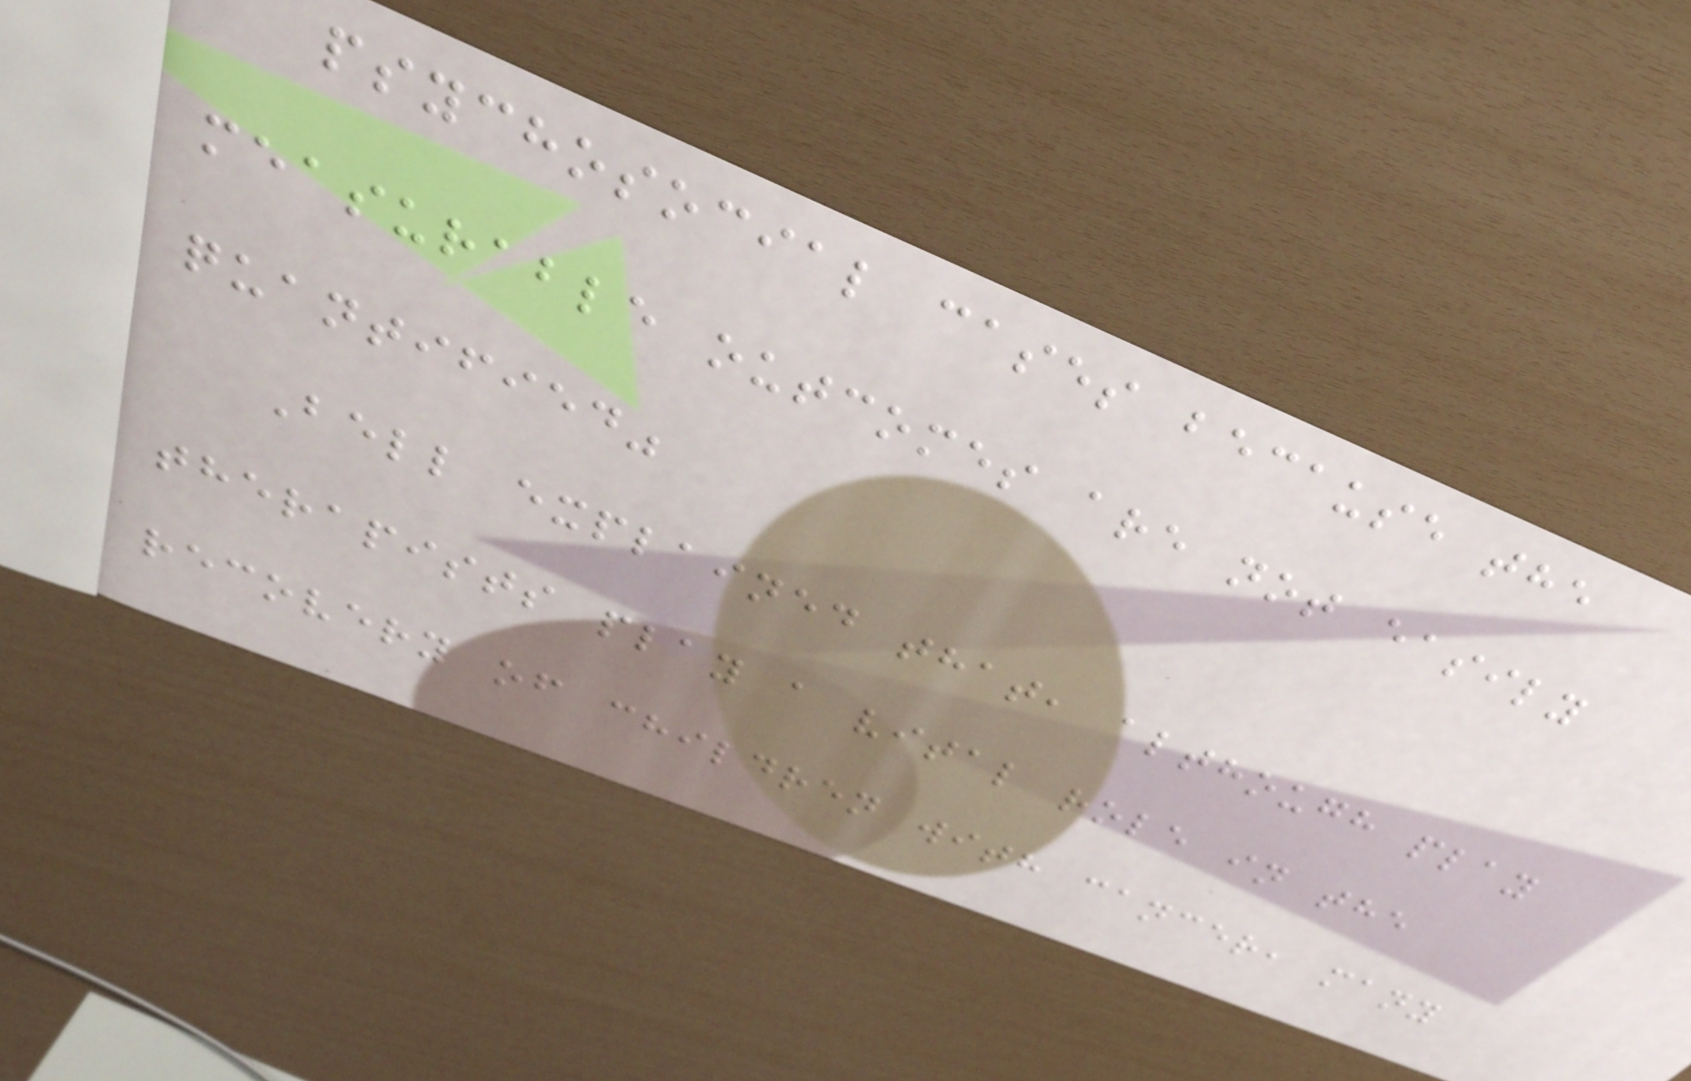psychosocial cases because the
measurable outcomes are not easily
quantified"
Bell explained that, although play
therapists play a vital role in the
recovery of children with cancer, many
